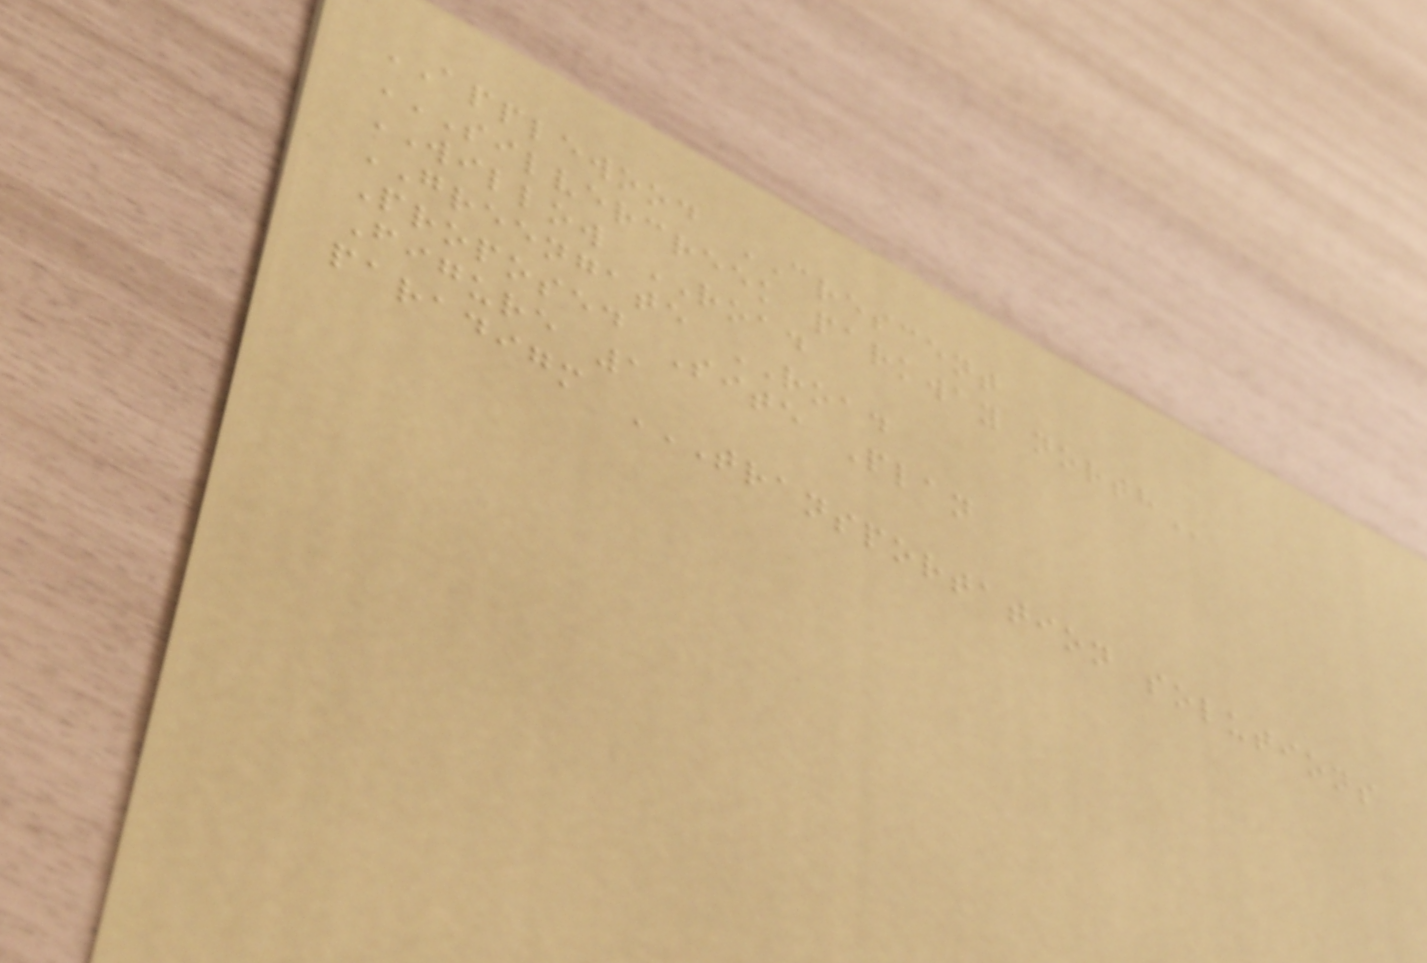APPLEWOOD CRESCENT
SILVERCREEK PARKWAY NORTH
WILLOW ROAD
GREENGATE ROAD
Proposed Site Plan
Figure 1
paradigm TRANSPORTATION SOLUTIONS
